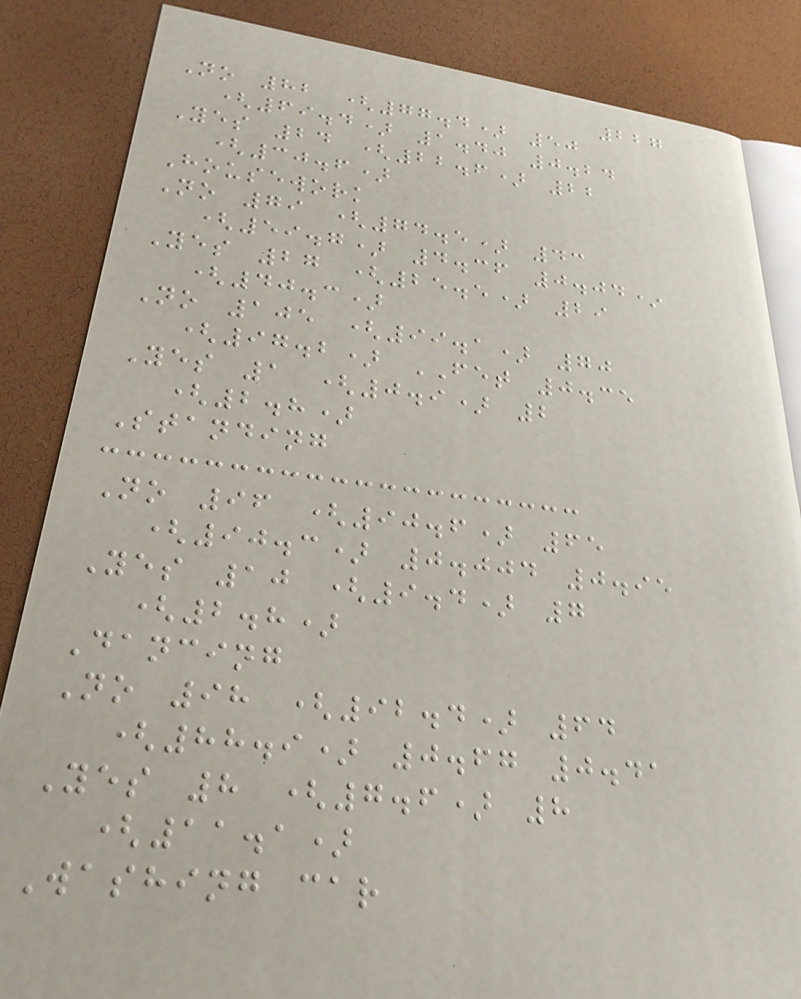227
No 82 (77.4) 50
(69.4) 1.40 0.24
Yes 24 (22.6) 22
(30.6)
Housework
No 79 (74.5) 43
(59.7) 4.36 0.04*
Yes 27 (25.5) 29
(40.3)
No 105 (99.1) 70
(97.2) FET 0.35
Yes 1 (0.9) 2
(2.8)
Standing
No 96 (90.6) 65
(90.3) 0.004 0.95
Yes 10 (9.4) 7
(2.8)
Dancing
No 98 (92.4) 64
(88.9) 0.67 0.41
Yes 8 (7.6) 8
(11.1)
Washing car
